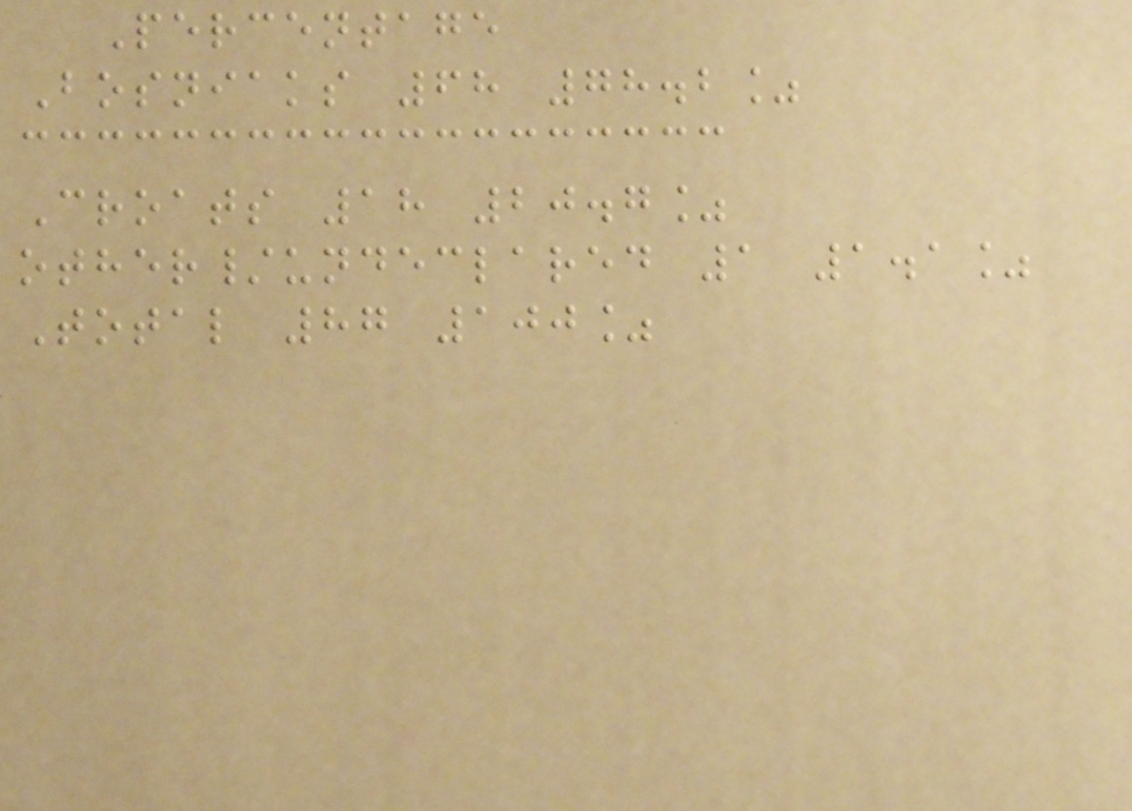Percentage
Bosniaks 68 78.2%
Croats 18 20.7%
other/undeclared 1 1.1%
Total 87 100%
